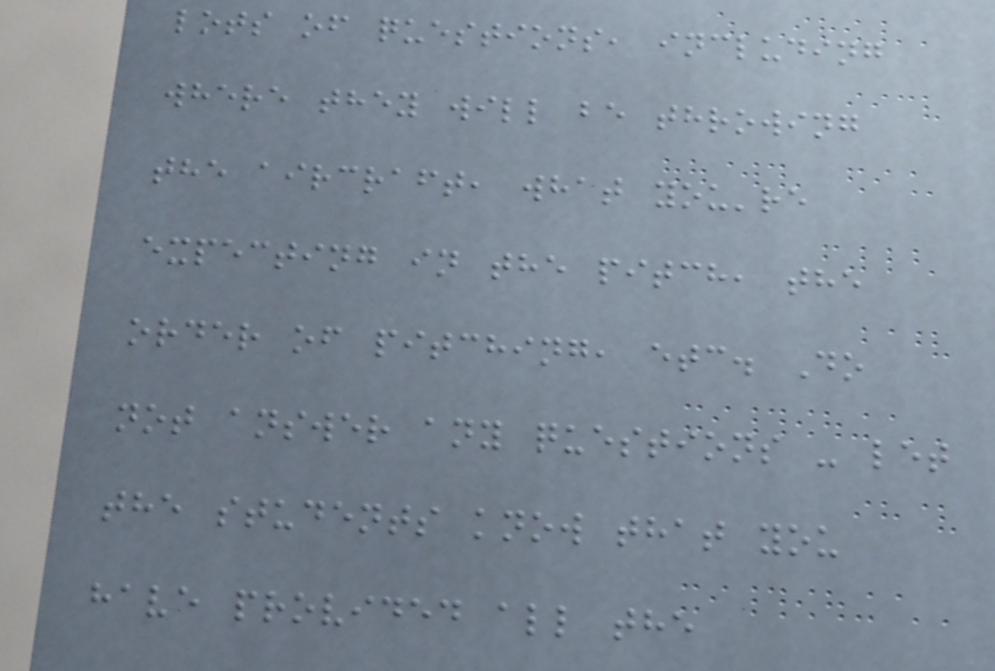lots of questions, including
where they will be throwing
the aircraft, what you're
expecting in the pitch, the
order of pitching, etc. Do
not answer any questions - let
the students know that you
have provided all the
